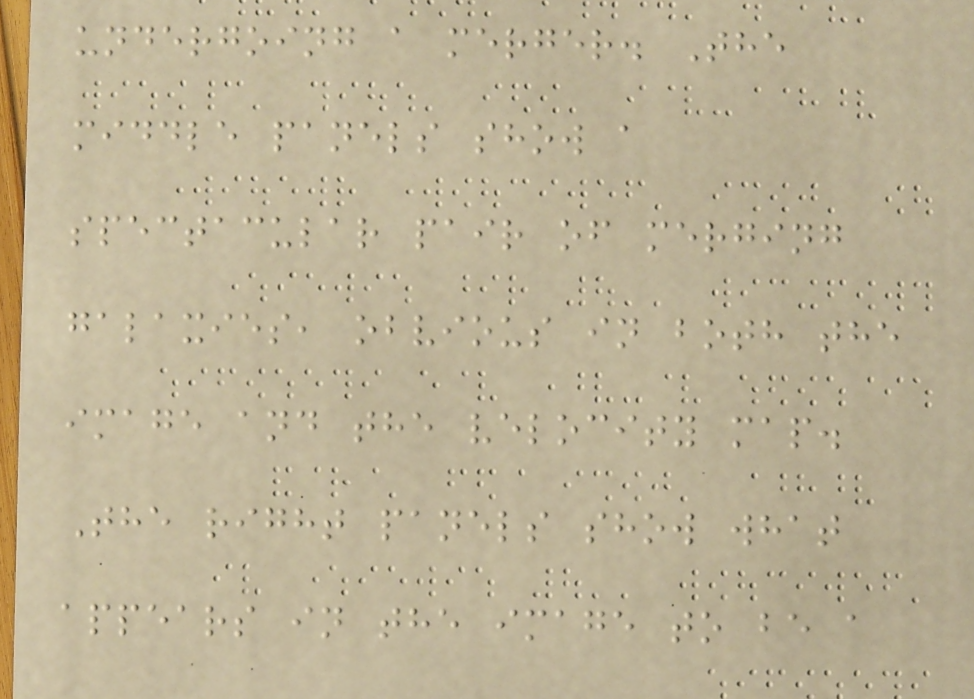undergoing a merger. The
middle panels show a
spectacular pair of merging
galaxies, obvious in both the
image and the velocity map.
The right panels show what
appears in the image to be a
